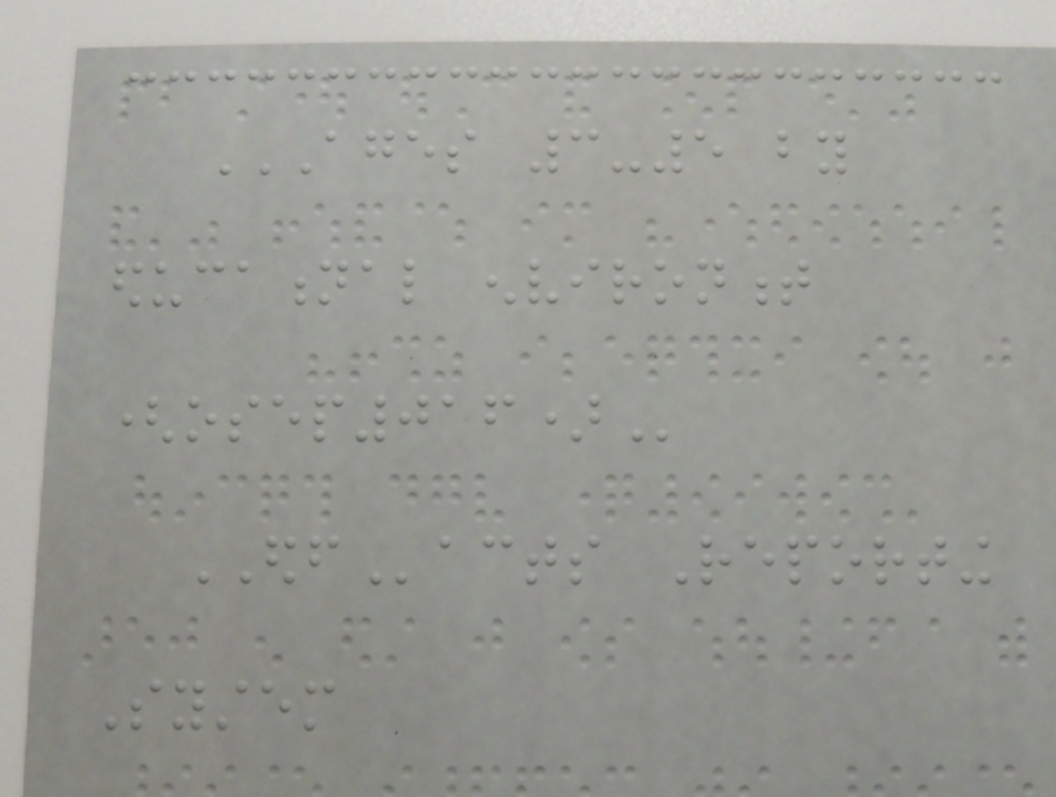AGES 3-5 BY
EDUCATIONAL ENVIRONMENT
(OSEP016)
EDFacts Reporting
System
